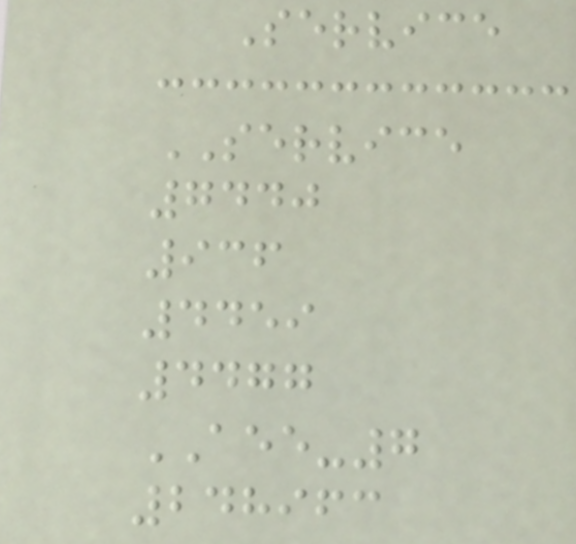Service
SERVICE
7440
936
4459
4477
AEE-7
248963
